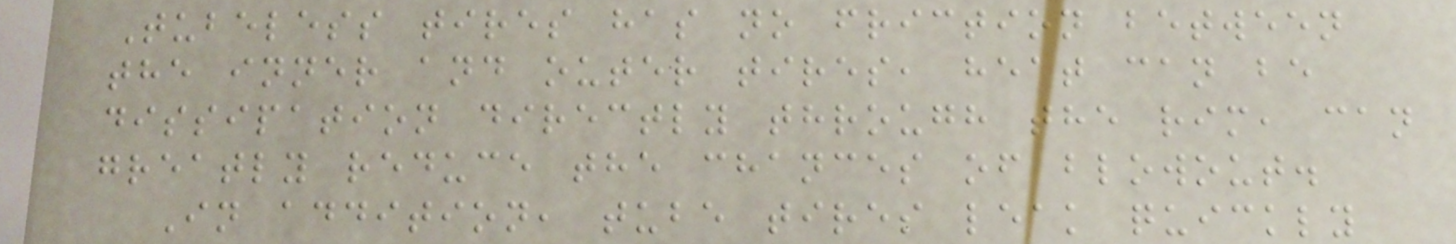Tubeless tires has no friction between
the inner and outer tires, heat can be
dissipation directly through the rim, can
greatly reduce the chances of blowout.
In addition, tube tires leak quickly
